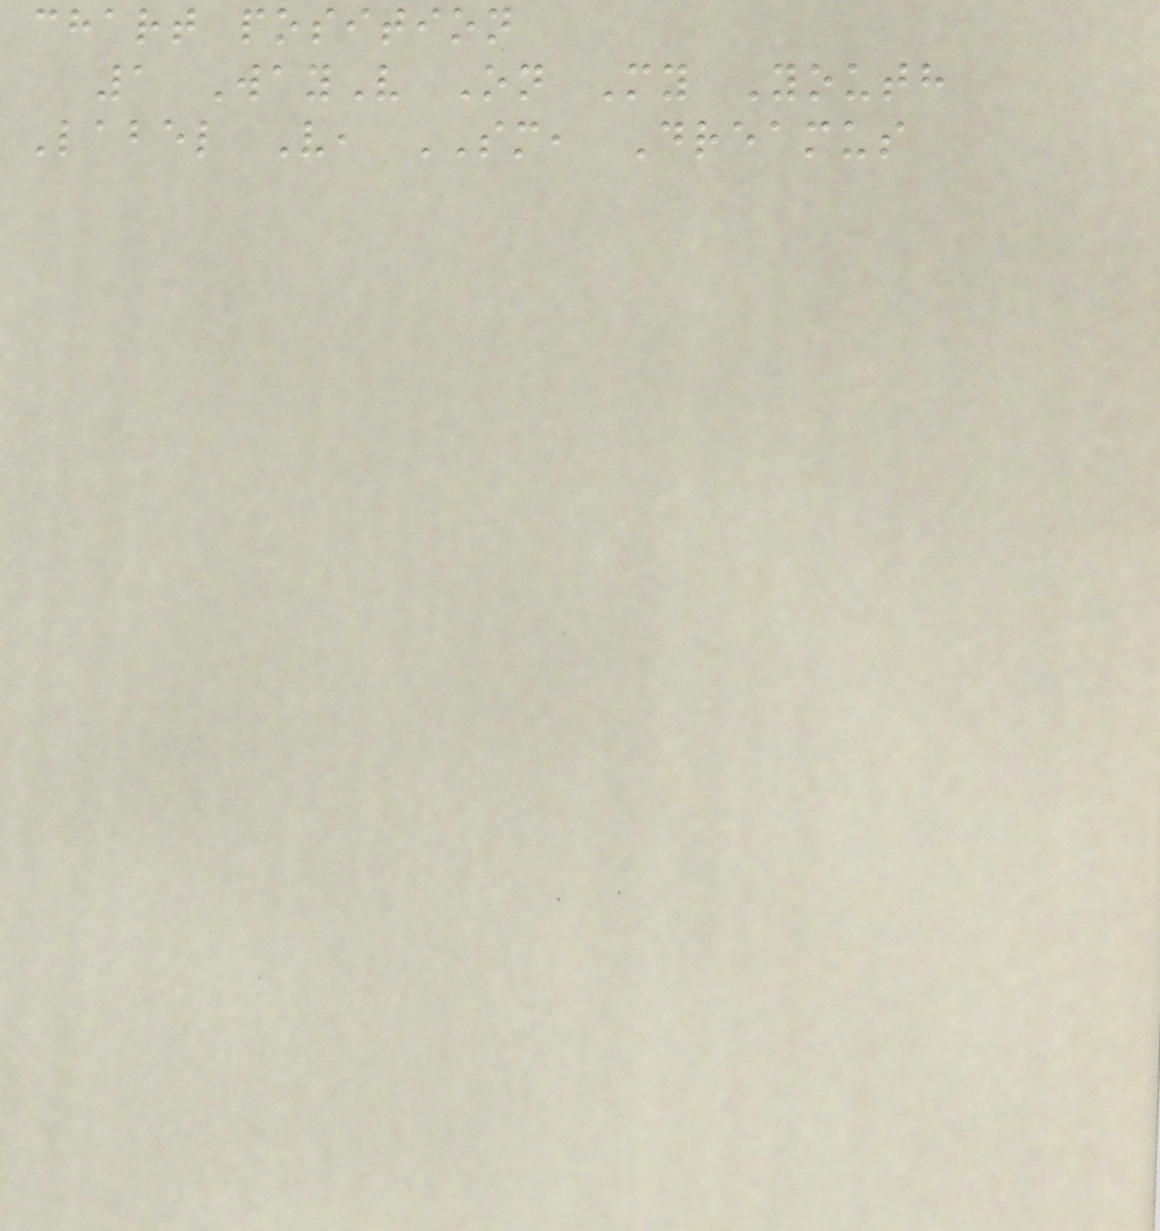chart position
1 WayV On My Youth
Label V, SM, Dreamus
